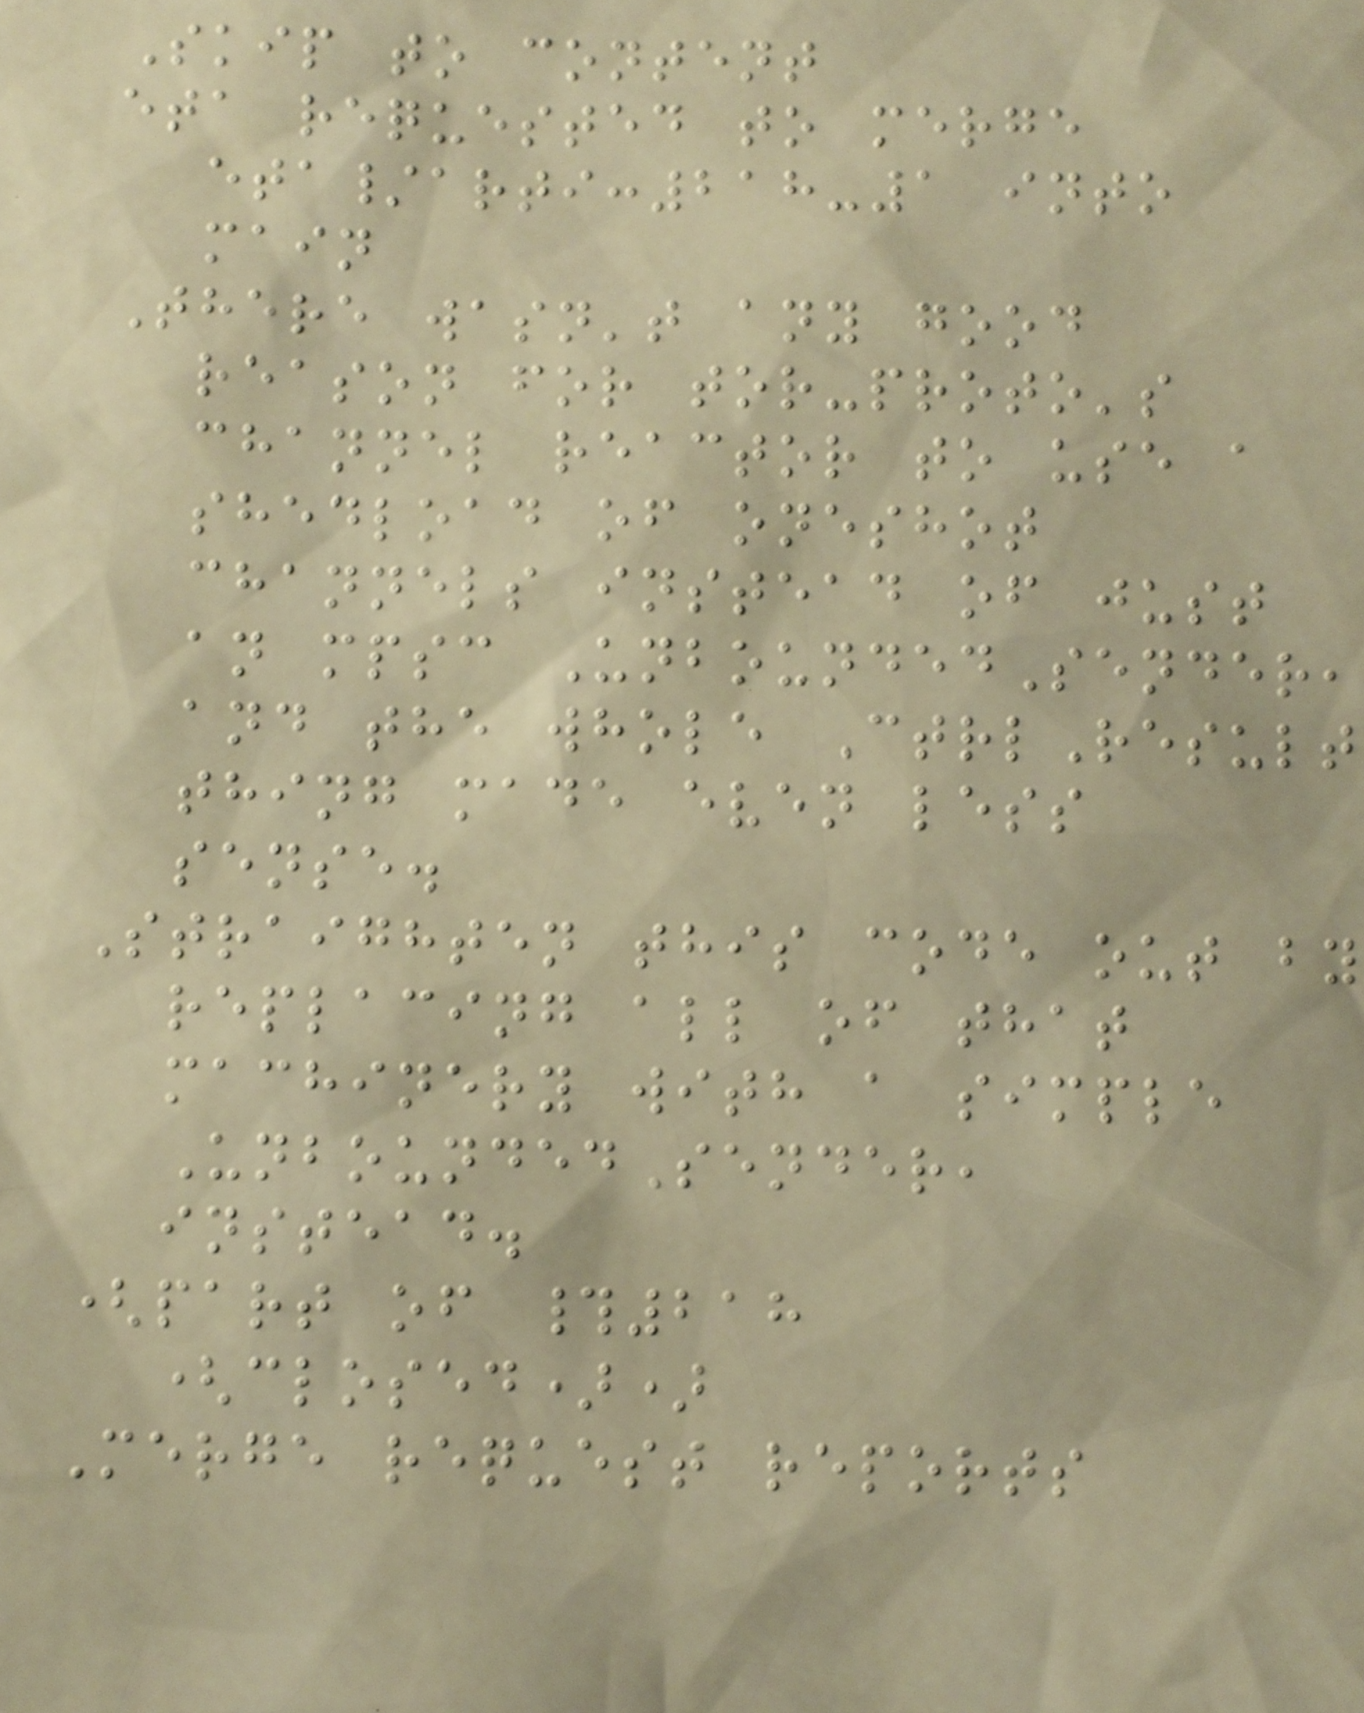Skip to content
eta requested to merge
eta/arti:218-1 into
main
There wasn't any good
reason for tor-proto's
channel reactor to use a
shedload of oneshot
channels instead of just
an mpsc UnboundedSender,
and the whole CtrlResult
thing made even less
sense.
Straighten this code out by
replacing all of that
machinery with a simple
UnboundedSender,
instead.
(part of #218
(closed))
Merge request reports
